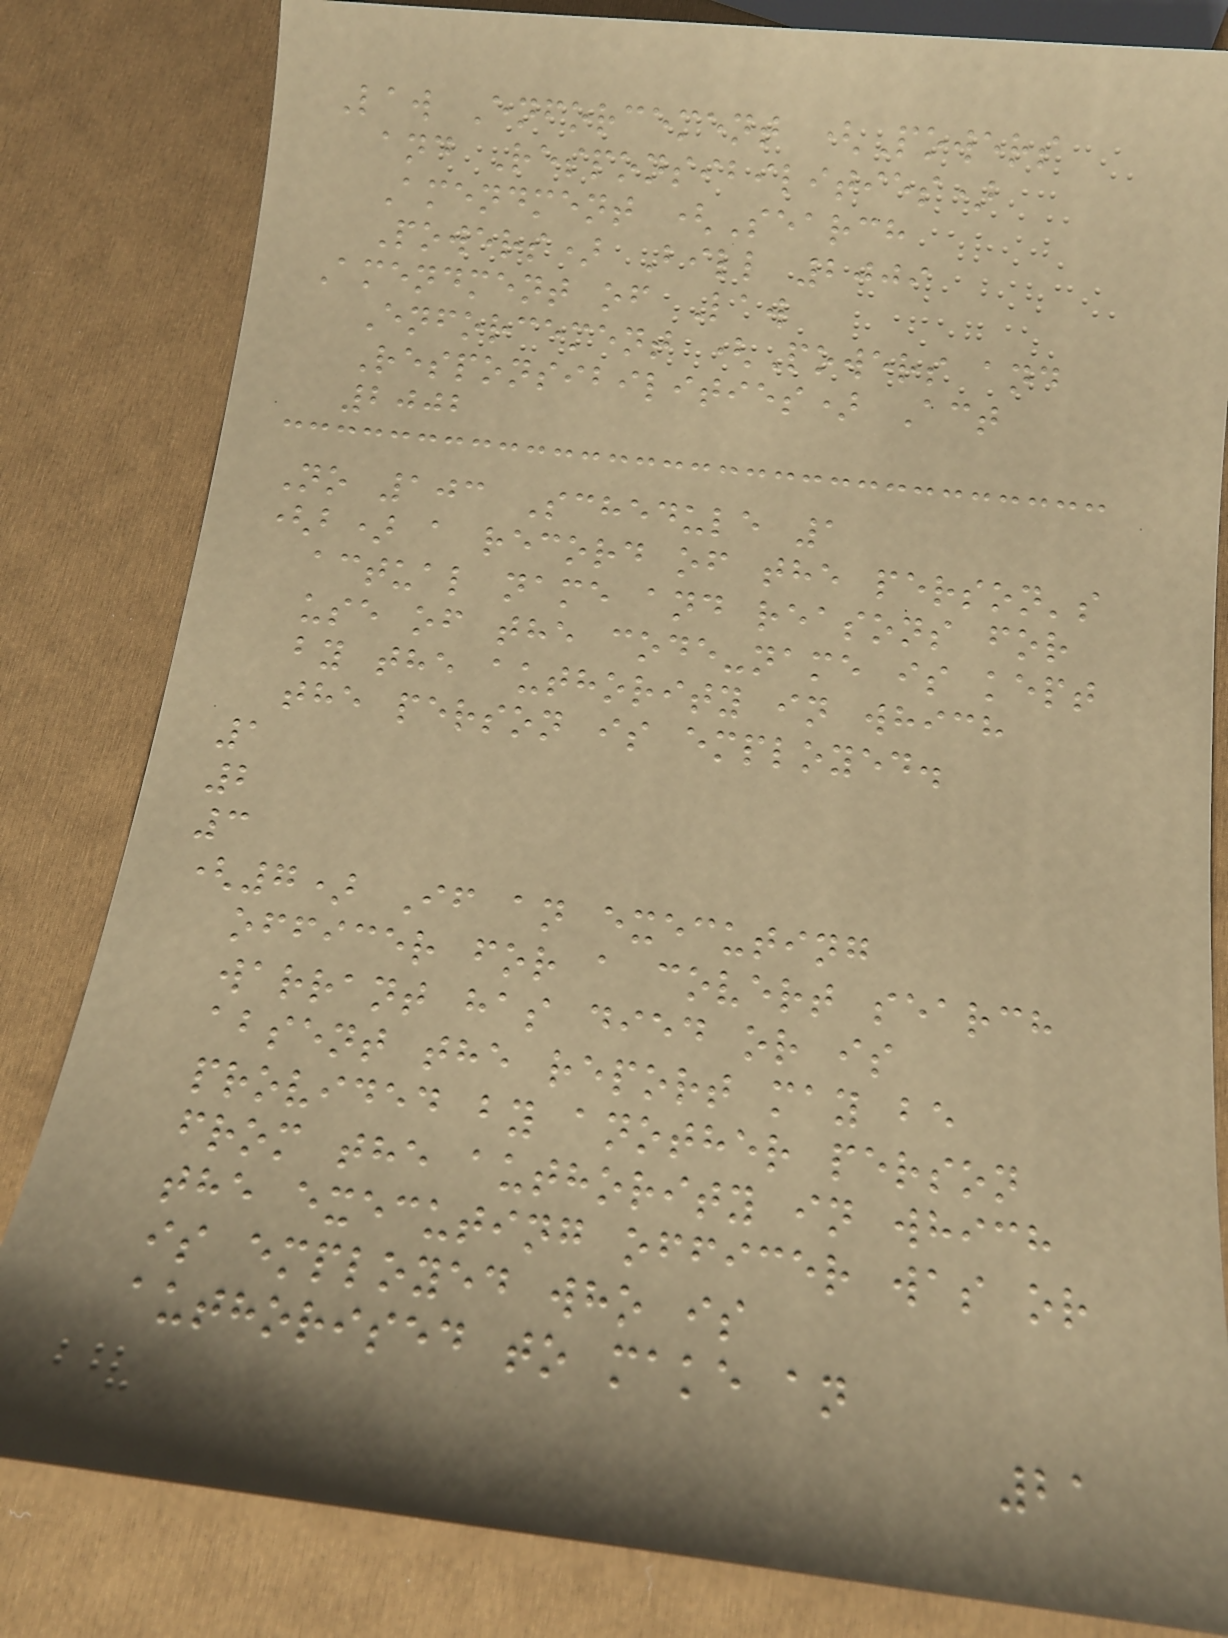Law Enforcement (Powers
and Responsibilities)
Amendment (Search
Powers) Bill 2009
Amendment of Law
Enforcement (Powers and
Responsibilities) Act
2002
No 103 Schedule 1
(b) a record of the person's
actual name and reasons for
use of the code-name is kept
by the authority in which
the person is employed.
1
2
3
(7) If an executing
officer for a covert search
warrant has died or is
absent the report may be
provided by another person
from the authority in which
the executing officer was or
is employed who is
authorised to make an
21
